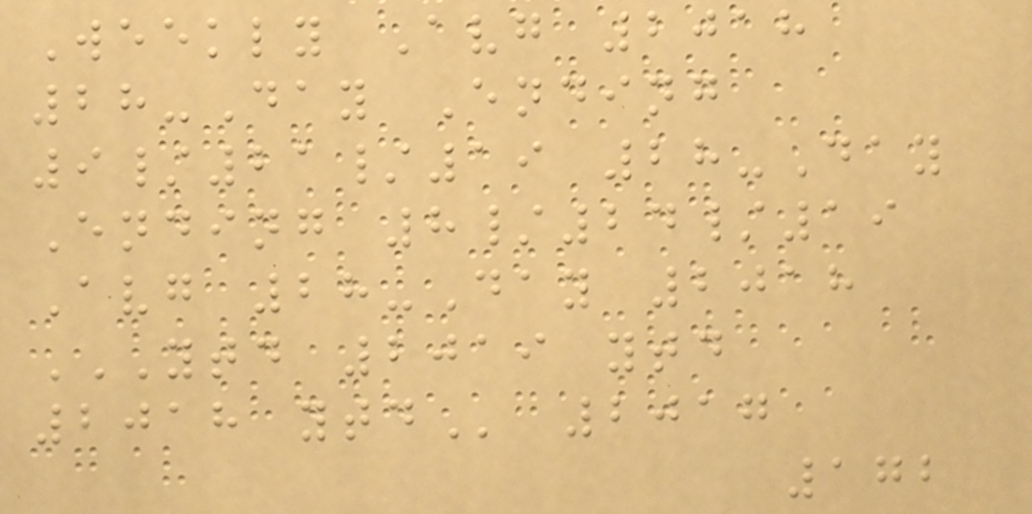Weekly Avg 2018
28-Day Ending
9/21/19 28-Day
Ending 8/24/19
Avg 28-Day 2018
YTD 2019 YTD
2018 YTD 2017
172
